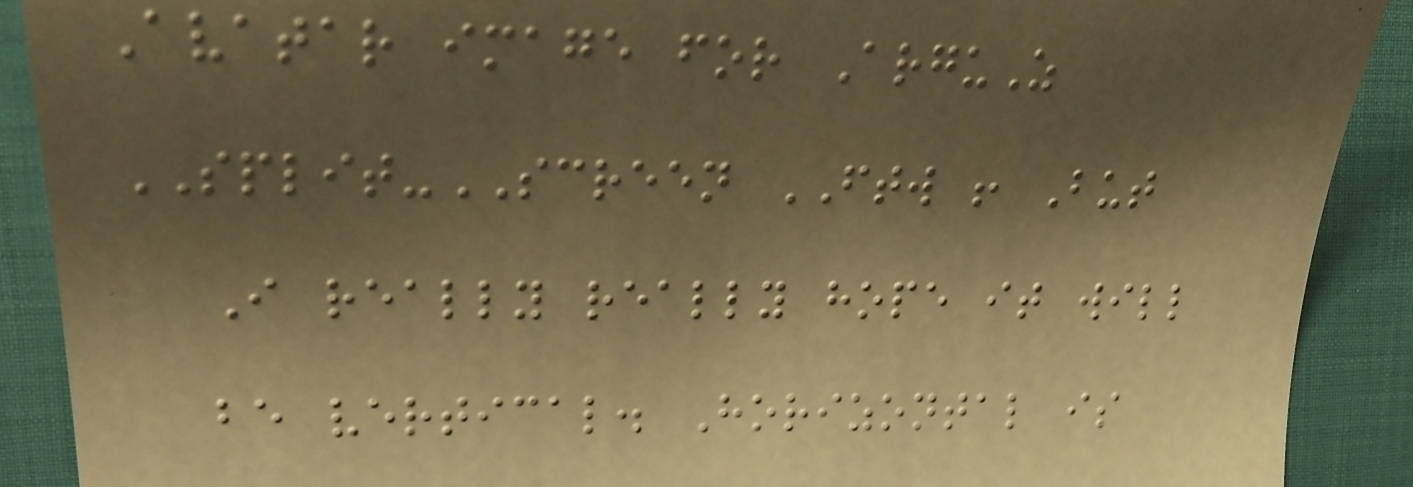Avatar image for ArguZ
SPLIT-SCREEN FTW ! But
I really really hope it will
be vertical. Horizontal is
